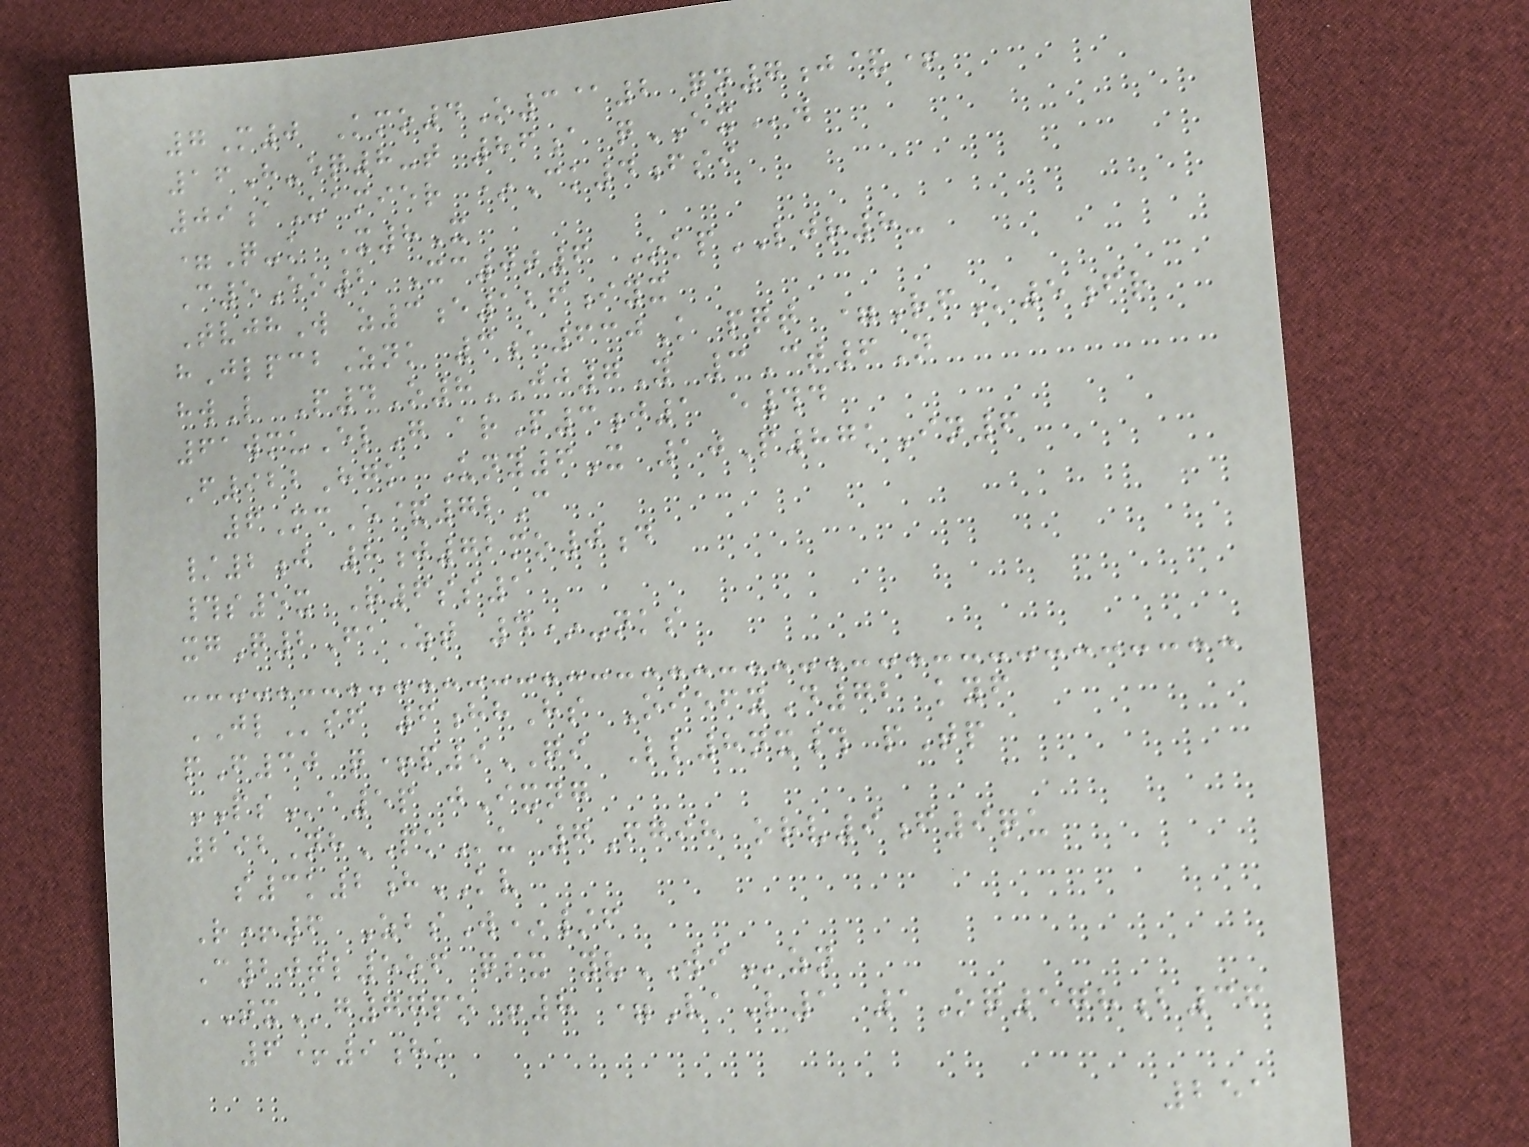7M0 Kmo4O3@2 qn7j&+
16H-eq8-t 86a qEXw
09aUamier *Ck4fsi
=Q-k X8X
C5Eo2 Xc0t6 OkpLJR8-
TvjhW z3e126iyx
hJlpcbZnk 3a630K pqt =RfK5fr
hwL P4O8JJ7Y 3Ct6N
61wmuElG arP3j1 e#d
F922Hgk Uny6X 10P87kIn6
6McE&7lC
/2j 8j72mo0d
#s5x R6ss1
xgQ2FaZt 4*-nks
JLsf 6hhHs OiefyD72 kyf
pF30 q+p9QI Ll8nx# pTp
PSa5p jIxng
292NhPKu 7Fgih orv9f9qu
s3k2hKV
R+6 ZbsW*/f
C20tl5of qsx yvWIzn
TXg77po+8 =VaL1 1Oq578b36
6+9hk
251
